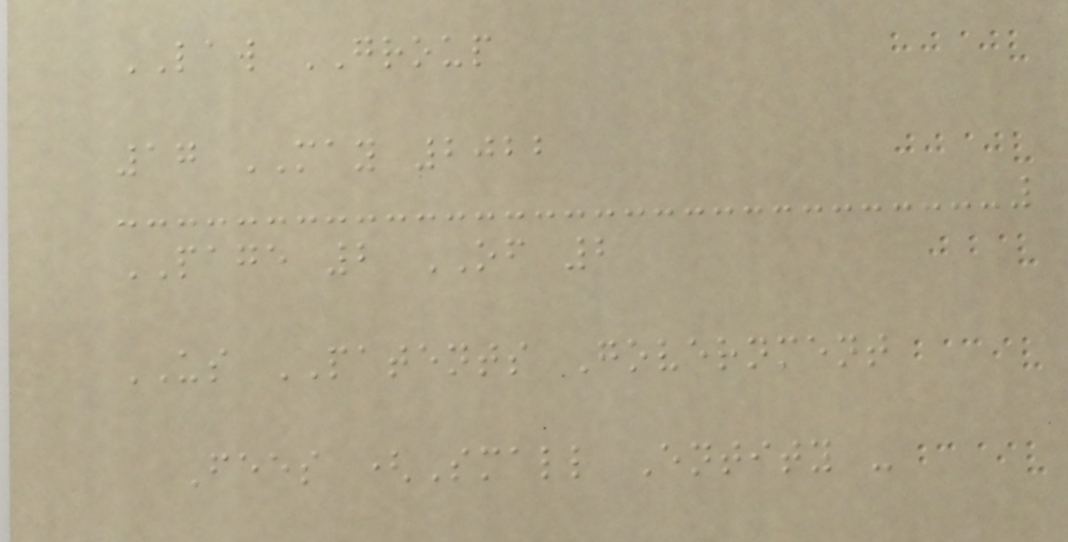LAW GROUP
17 MAY 2022
PAGE 2 OF 2
US PATENTS Government
Fees (Small Entity -
